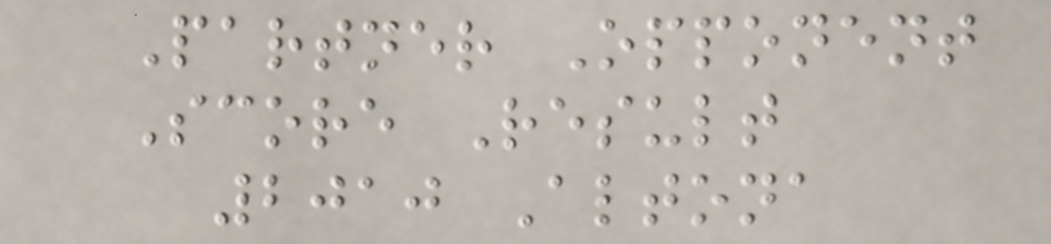Partner Opponent
Score Result
2010 Altona
